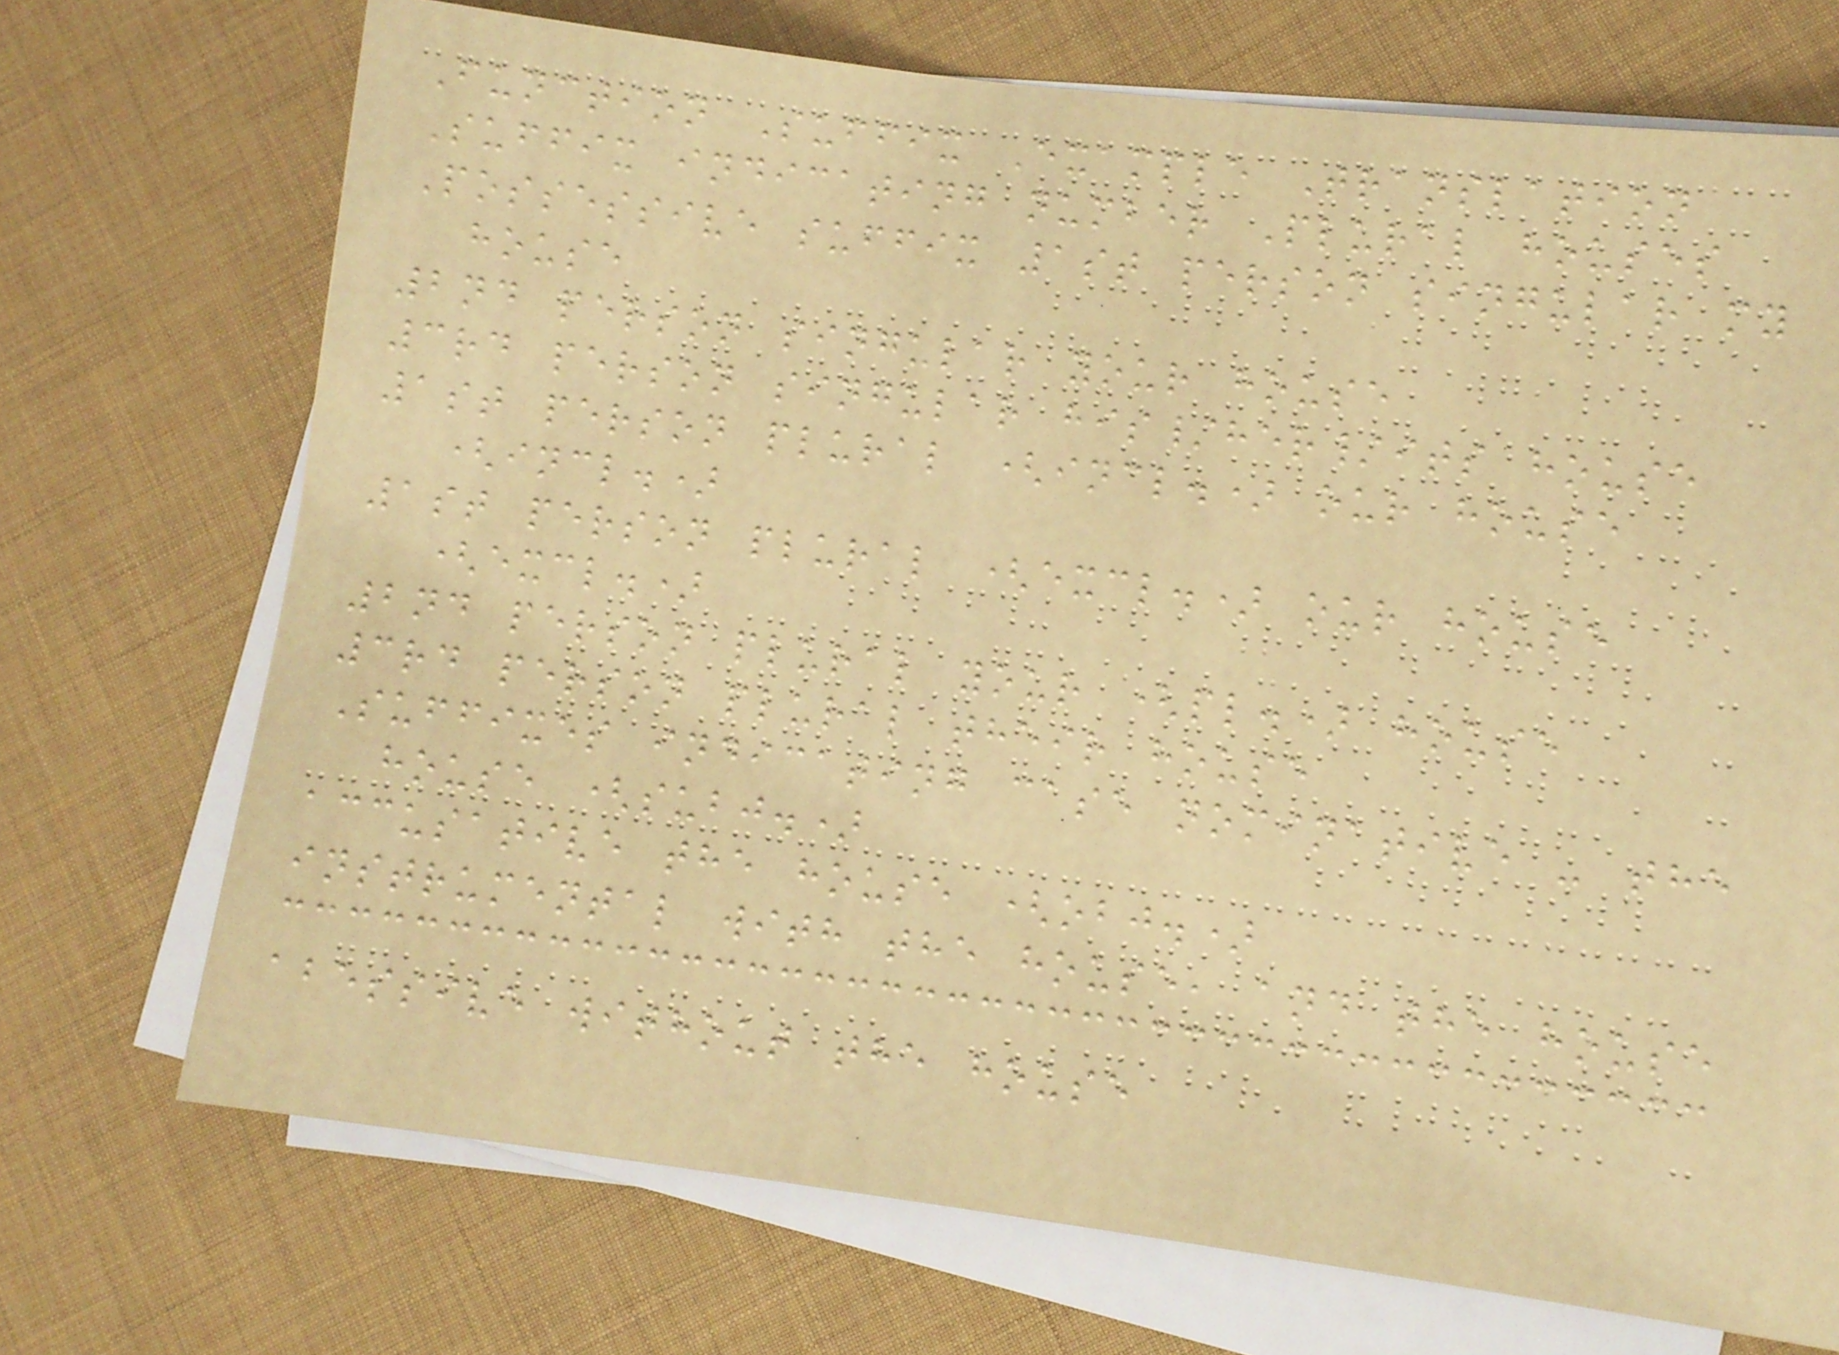Function Suffix Example Translation
Suffix indicating number Plural houses
Possessive suffix 1st person singular my
house
2nd person singular your house
3rd person singular his/her/its house
1st person plural (incl.) our house
(incl.)
1st person plural (excl.) our house
(excl.)
2nd person plural your (pl.) house
3rd person plural their house
Suffixes indicating case nominative - the
house (subj.)
accusative the house (obj.)
instrumental with the house, and the house
abessive without the house
